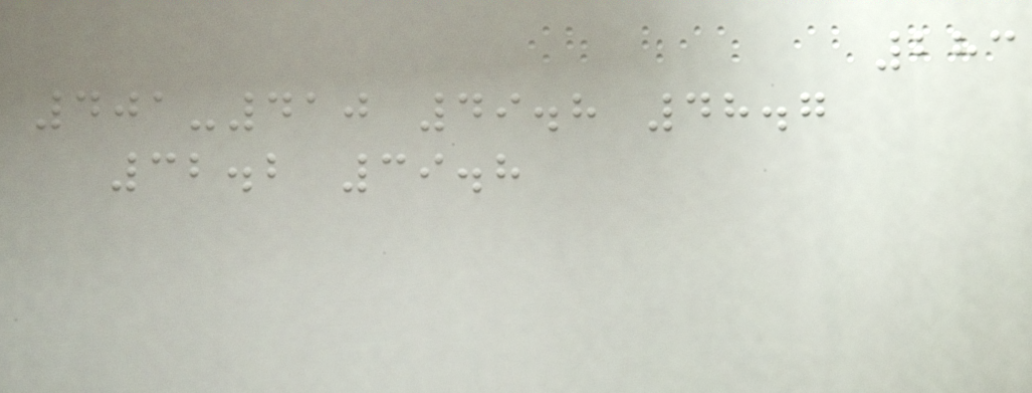283
401-410 49.8 48.7
32.2 39.8
